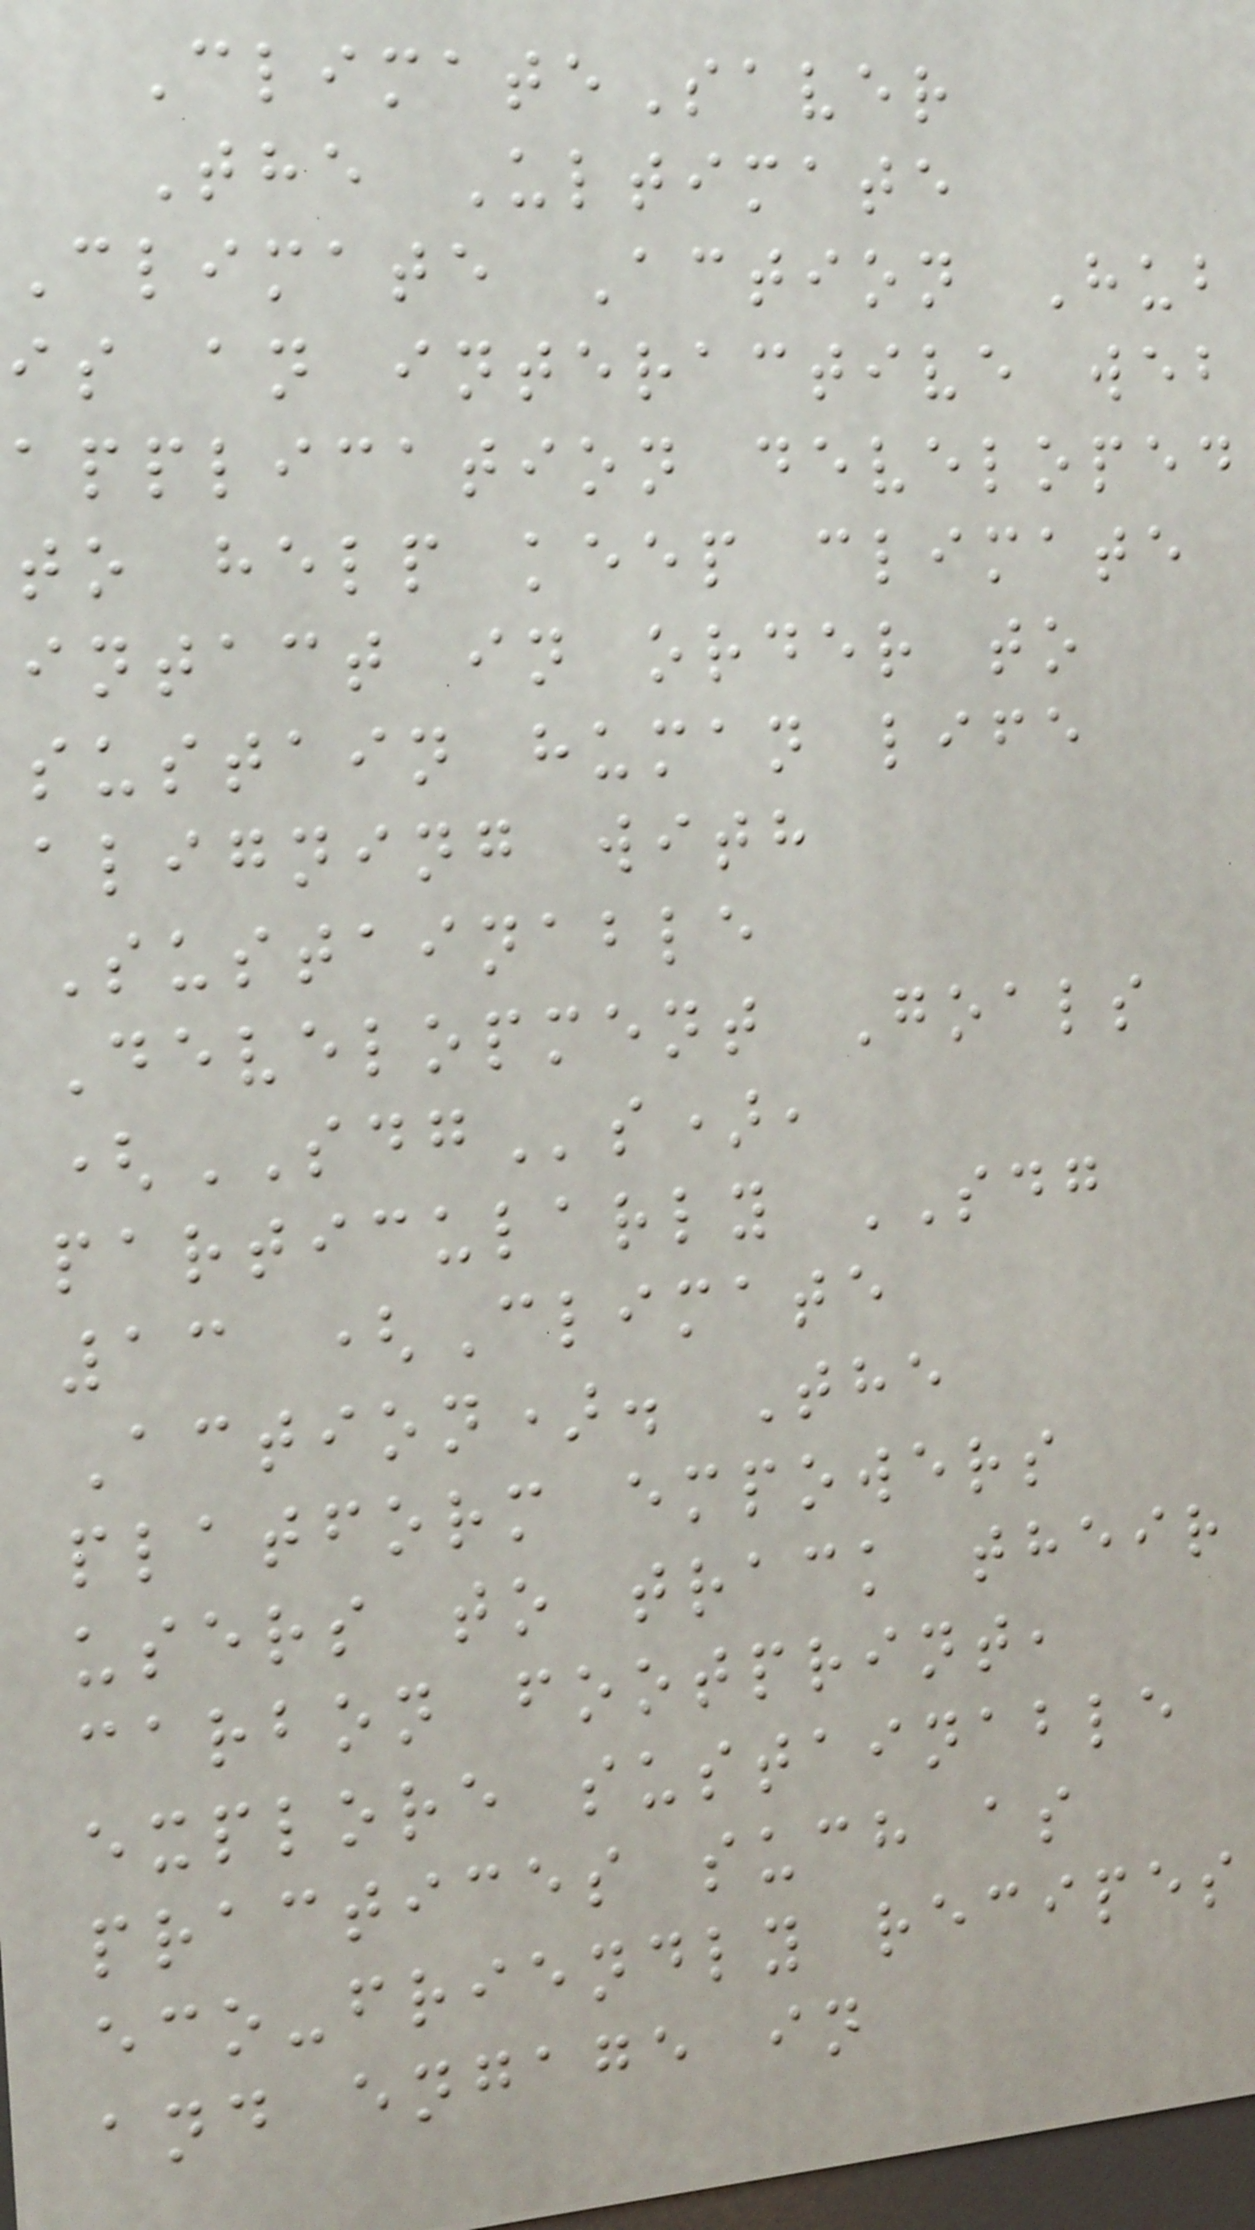ClimateSaver
The Ultimate
Climate Action Hub
is an interactive web
application developed
to help keep climate
intact in order to
sustain human life
aligning with
Sustainable
Development Goals
(SDGs),
particularly SDG
13 (Climate
Action). The
platform empowers
users to track their
carbon footprint,
explore sustainable
practices such as
eco-friendly recipes
and engage in
